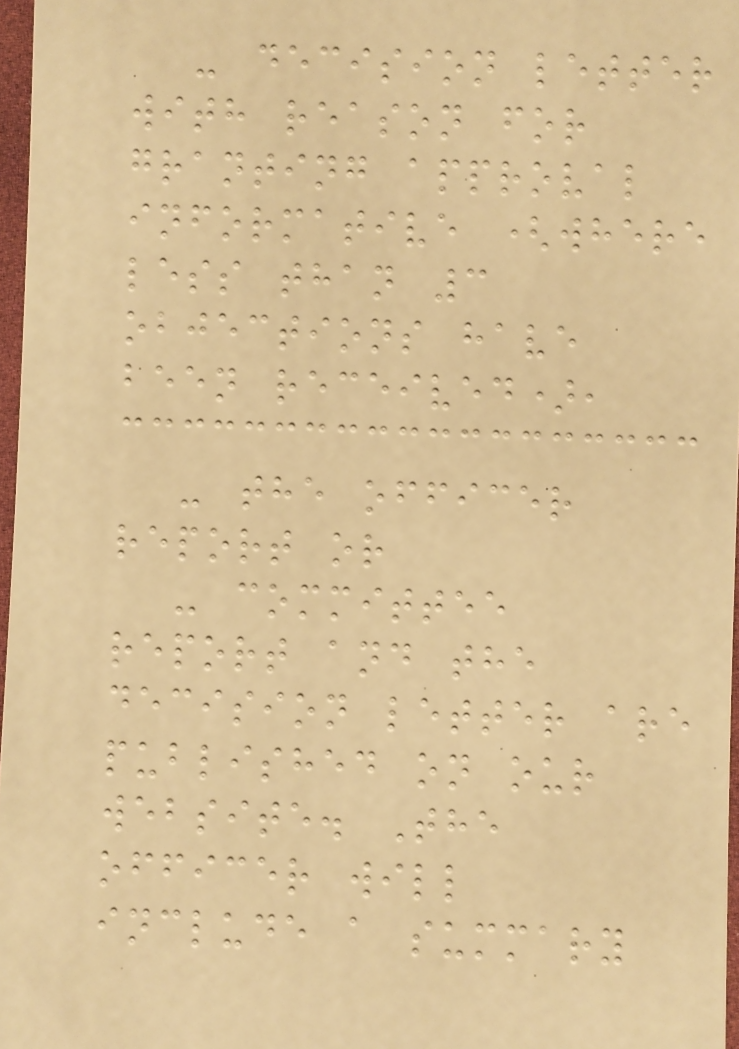- decision letter
with reason for
granting approval
informative (where
less than 3
objections have
been received),
- the officer
report or
- committee
report and the
decision letter are
published on our
website. The
officer will
include a summary
